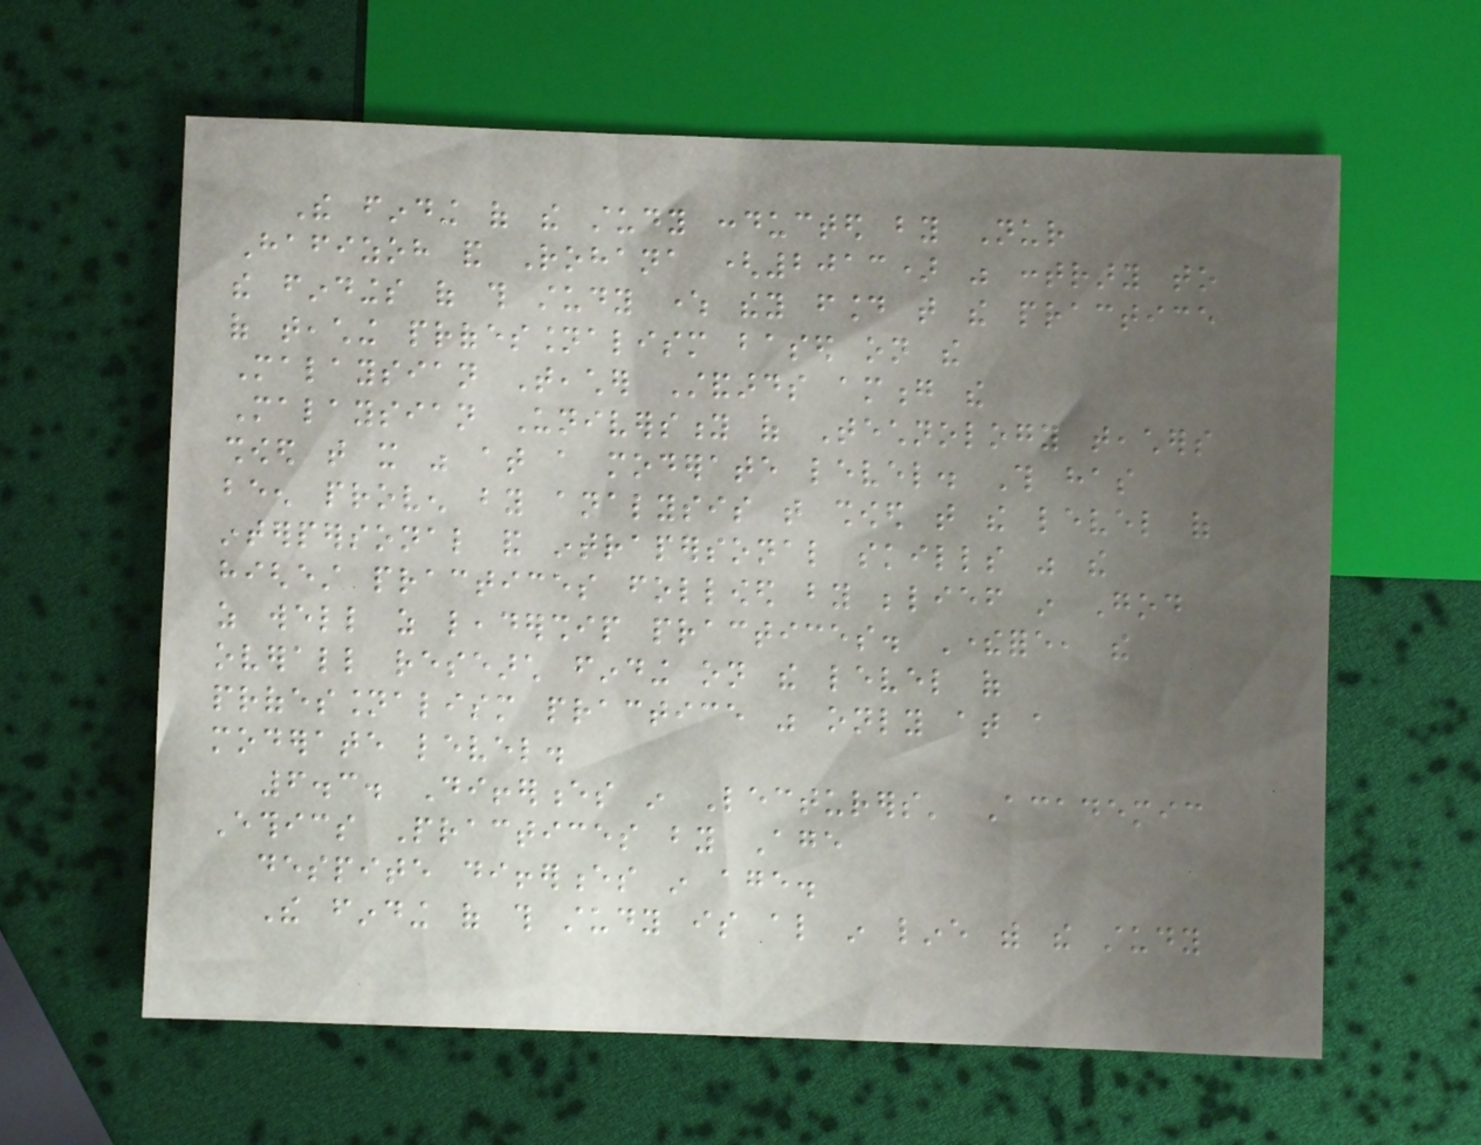The finding of the study conducted by Nur
Hafizoh and Rohana (2013) was contrary to
the findings of this study where they found that the practice
of teaching professionalism based on the
Malaysian Teacher Standards among the
Malaysian University of Technology teachers
showed that it was at a moderate level. This has
been proven by analysis that showed that the level of
interpersonal and intrapersonal skills was the
highest practices followed by belief in God
as well as leadership practices. Therefore, the
overall research finding on the level of
professionalism practice was only at a
moderate level.
6.3. Differences in Lecturers' Academic
Ethics Practices by Age
despite differences in age.
The finding of this study is also in line with the study
